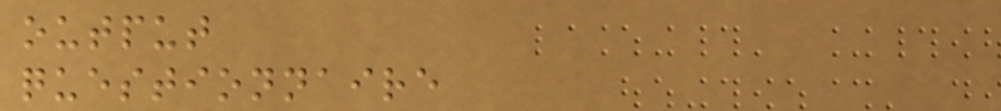output
questionnaire
